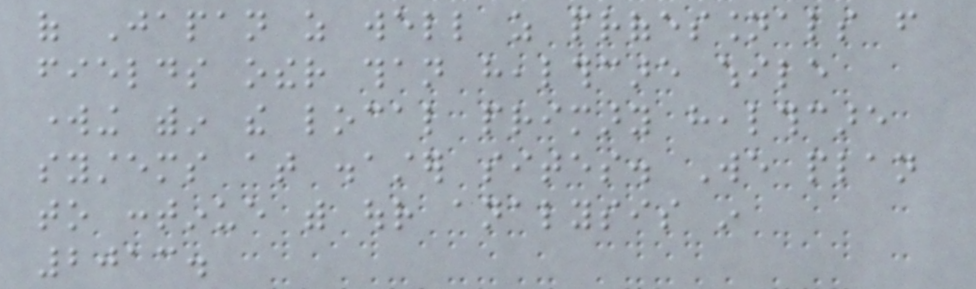of Japan as well as professionals from
fields other than healthcare while
working within the local primary healthcare
systems at disaster sites. We plan
to continue with our analysis in
2013.
